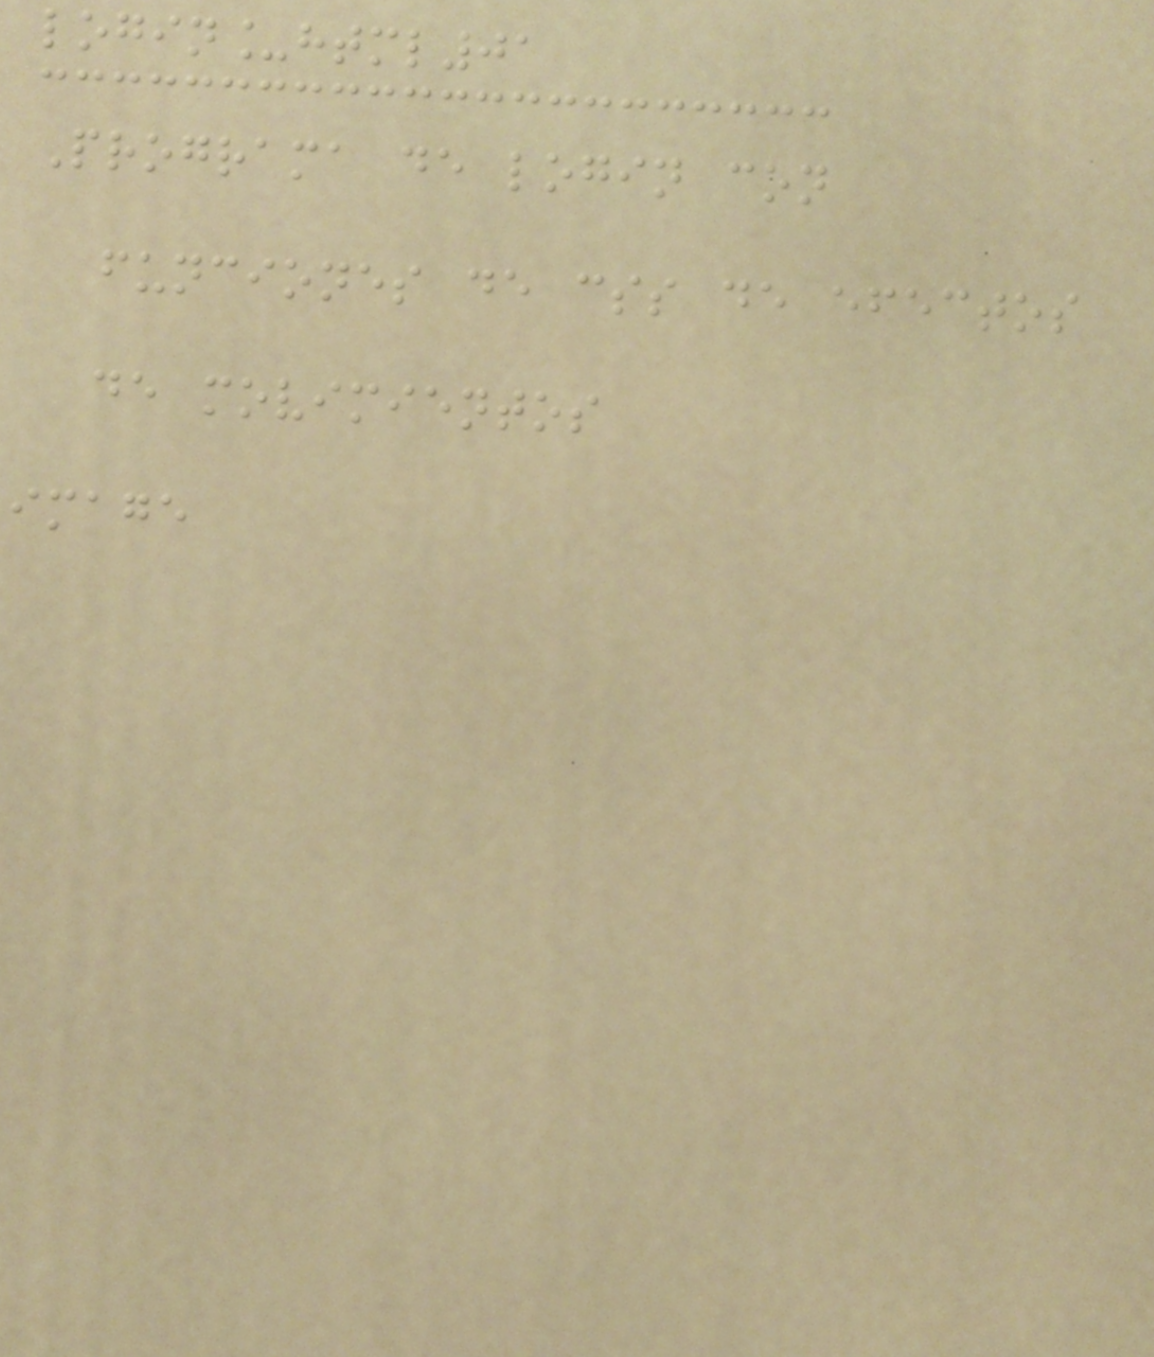login_html01
Programa de login con
funciones de css de efectos
de movimientos
image
